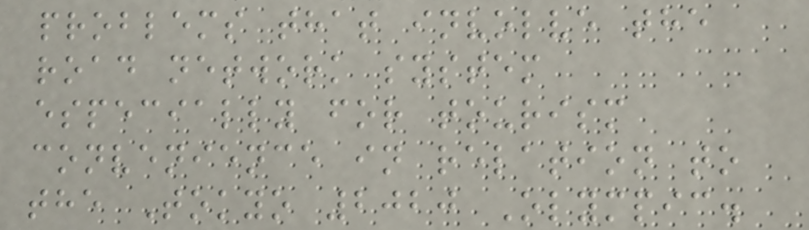problems that involve the
road network system
especially for tourism
convenience in relation to
the Tokyo 2020 Olympic.
